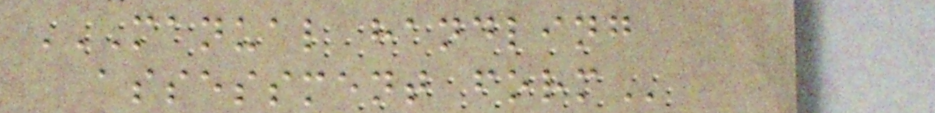MANUAL HANDLING
ASSESSMENT FORM
